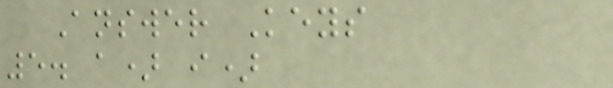Answer Keys
5. a) i)
